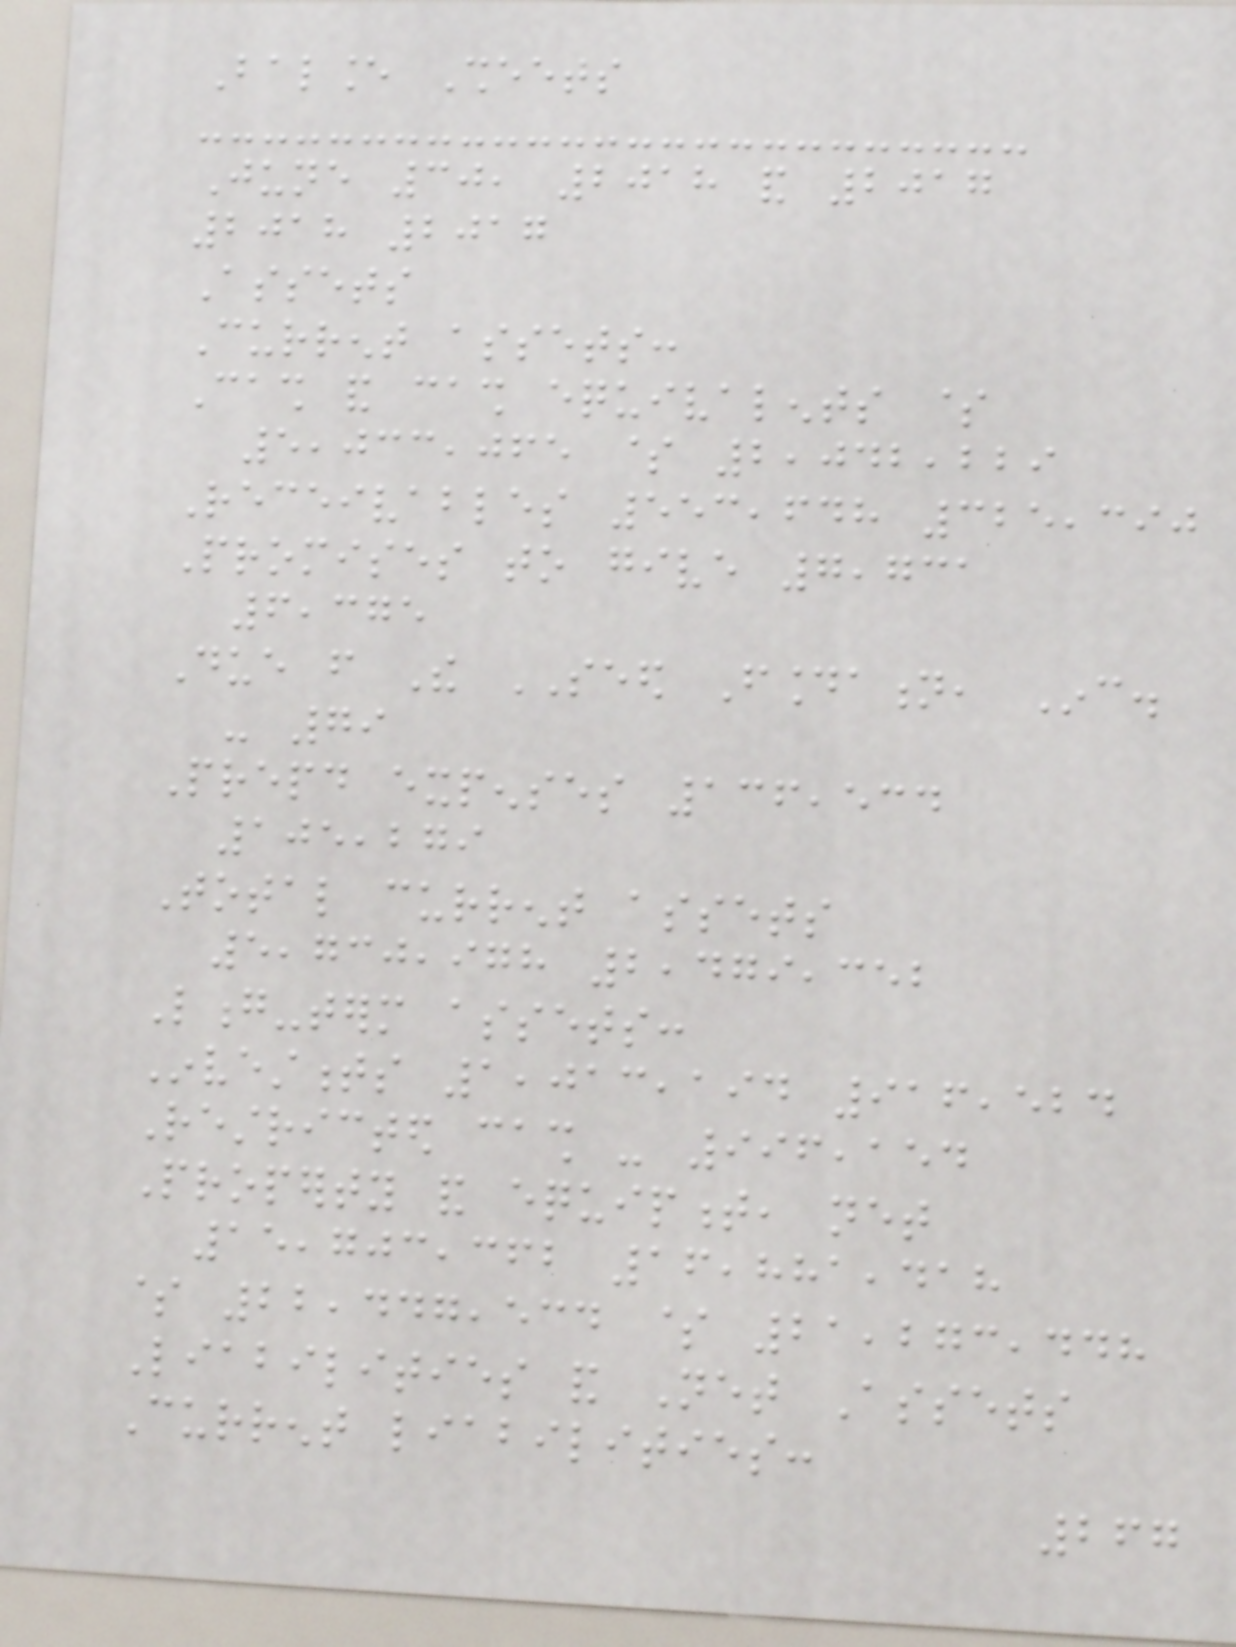Balance Sheets
June 30, 2018 and 2017
2018 2017
Assets
Current assets:
Cash and cash equivalents $
5,033,065 $ 2,042,229
Receivables 553,648 325,390
Promises to give 7,731
6,375
Due from The SEED Foundation, Inc.
- 79
Prepaid expenses 136,534
105,279
Total current assets
5,730,978 2,479,352
Long-term assets:
Investments 1,013,194 916,524
Restricted cash - 996,154
Property and equipment, net
15,703,362 16,881,418
$ 22,447,534 $ 21,273,448
Liabilities and Net Assets
Current liabilities:
267
